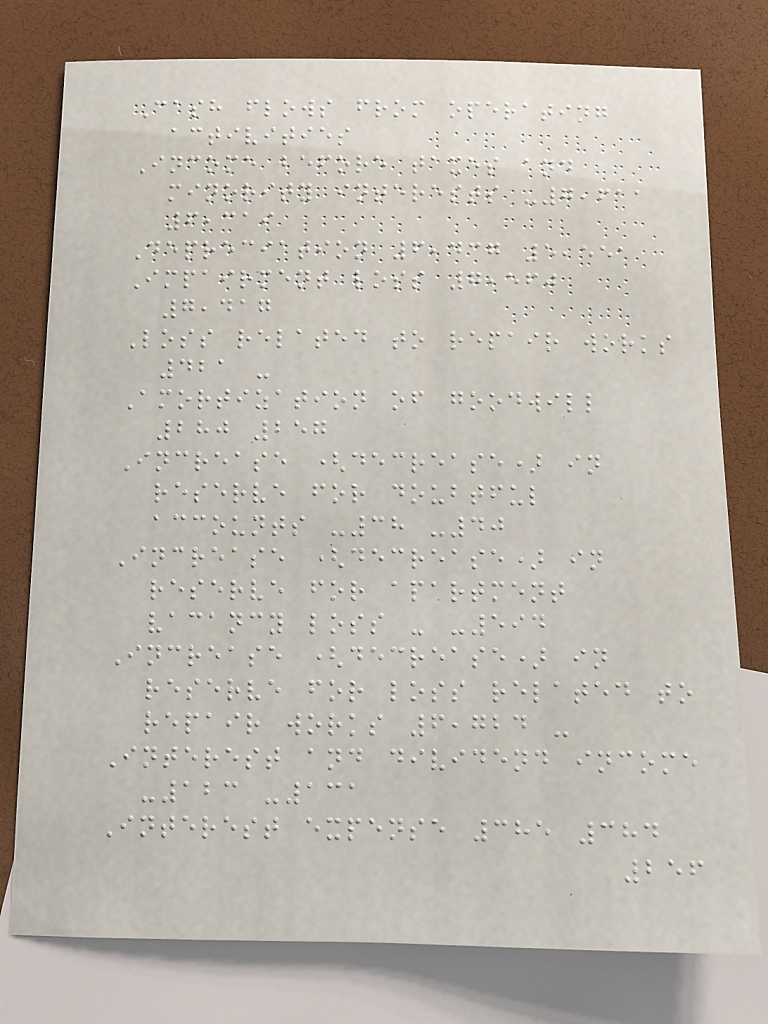Cash flows from operating
activities
Income before taxes and
minority interests -7,611
6,319
Depreciation 6,437 5,551
Impairment loss 7,560
7,417
Loss related to repair works
421 -
Amortization of goodwill
280 257
Increase (decrease) in
reserve for doubtful
accounts -38 -40
Increase (decrease) in
reserve for apartment
vacancy loss - -594
Increase (decrease) in
reserve for loss related to
repair works 6,724 -
Interest and dividend income
-123 -131
Interest expense 385 384
256
